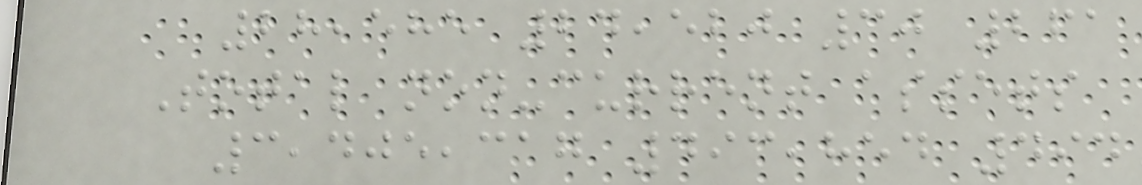28,585 24,520 30 261
Total non-current assets
3,405,317 493,854 494
